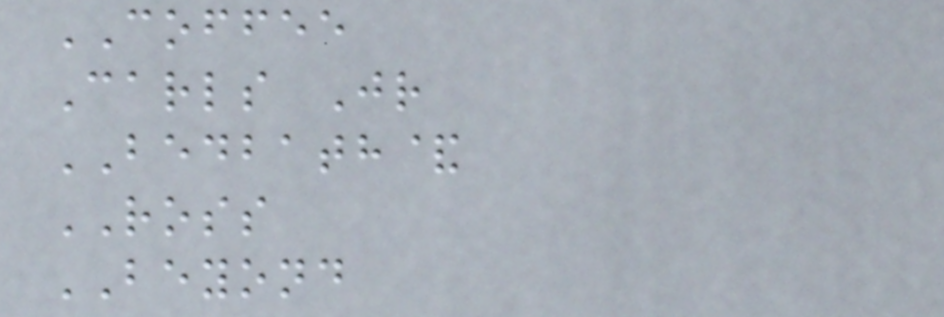COFFEE
Carls Jr
BEDBATH&
ROSS
BEYOND
